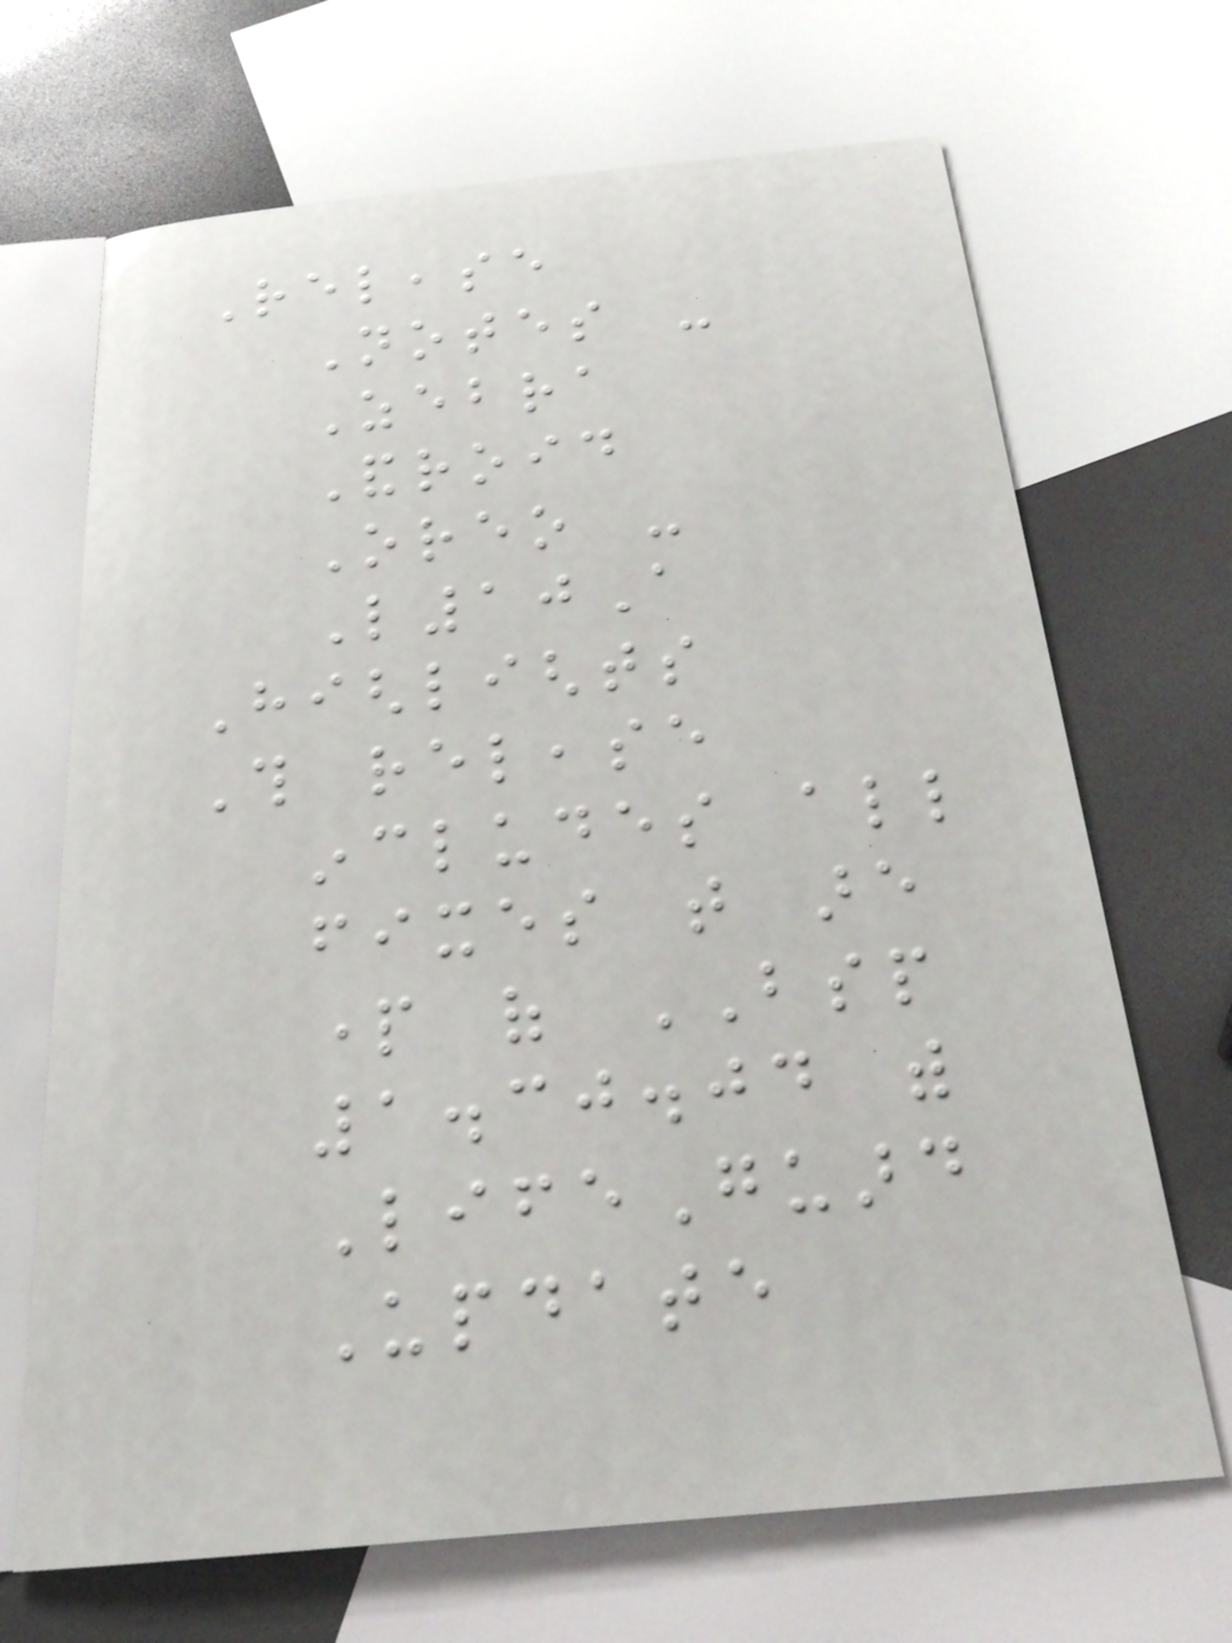Release
Notes -
Zebra
Android
Oreo -
L10A
Highlights
This release
includes all
fixes that are
part of BSP
1.30.04 with
LifeGuard
Update
